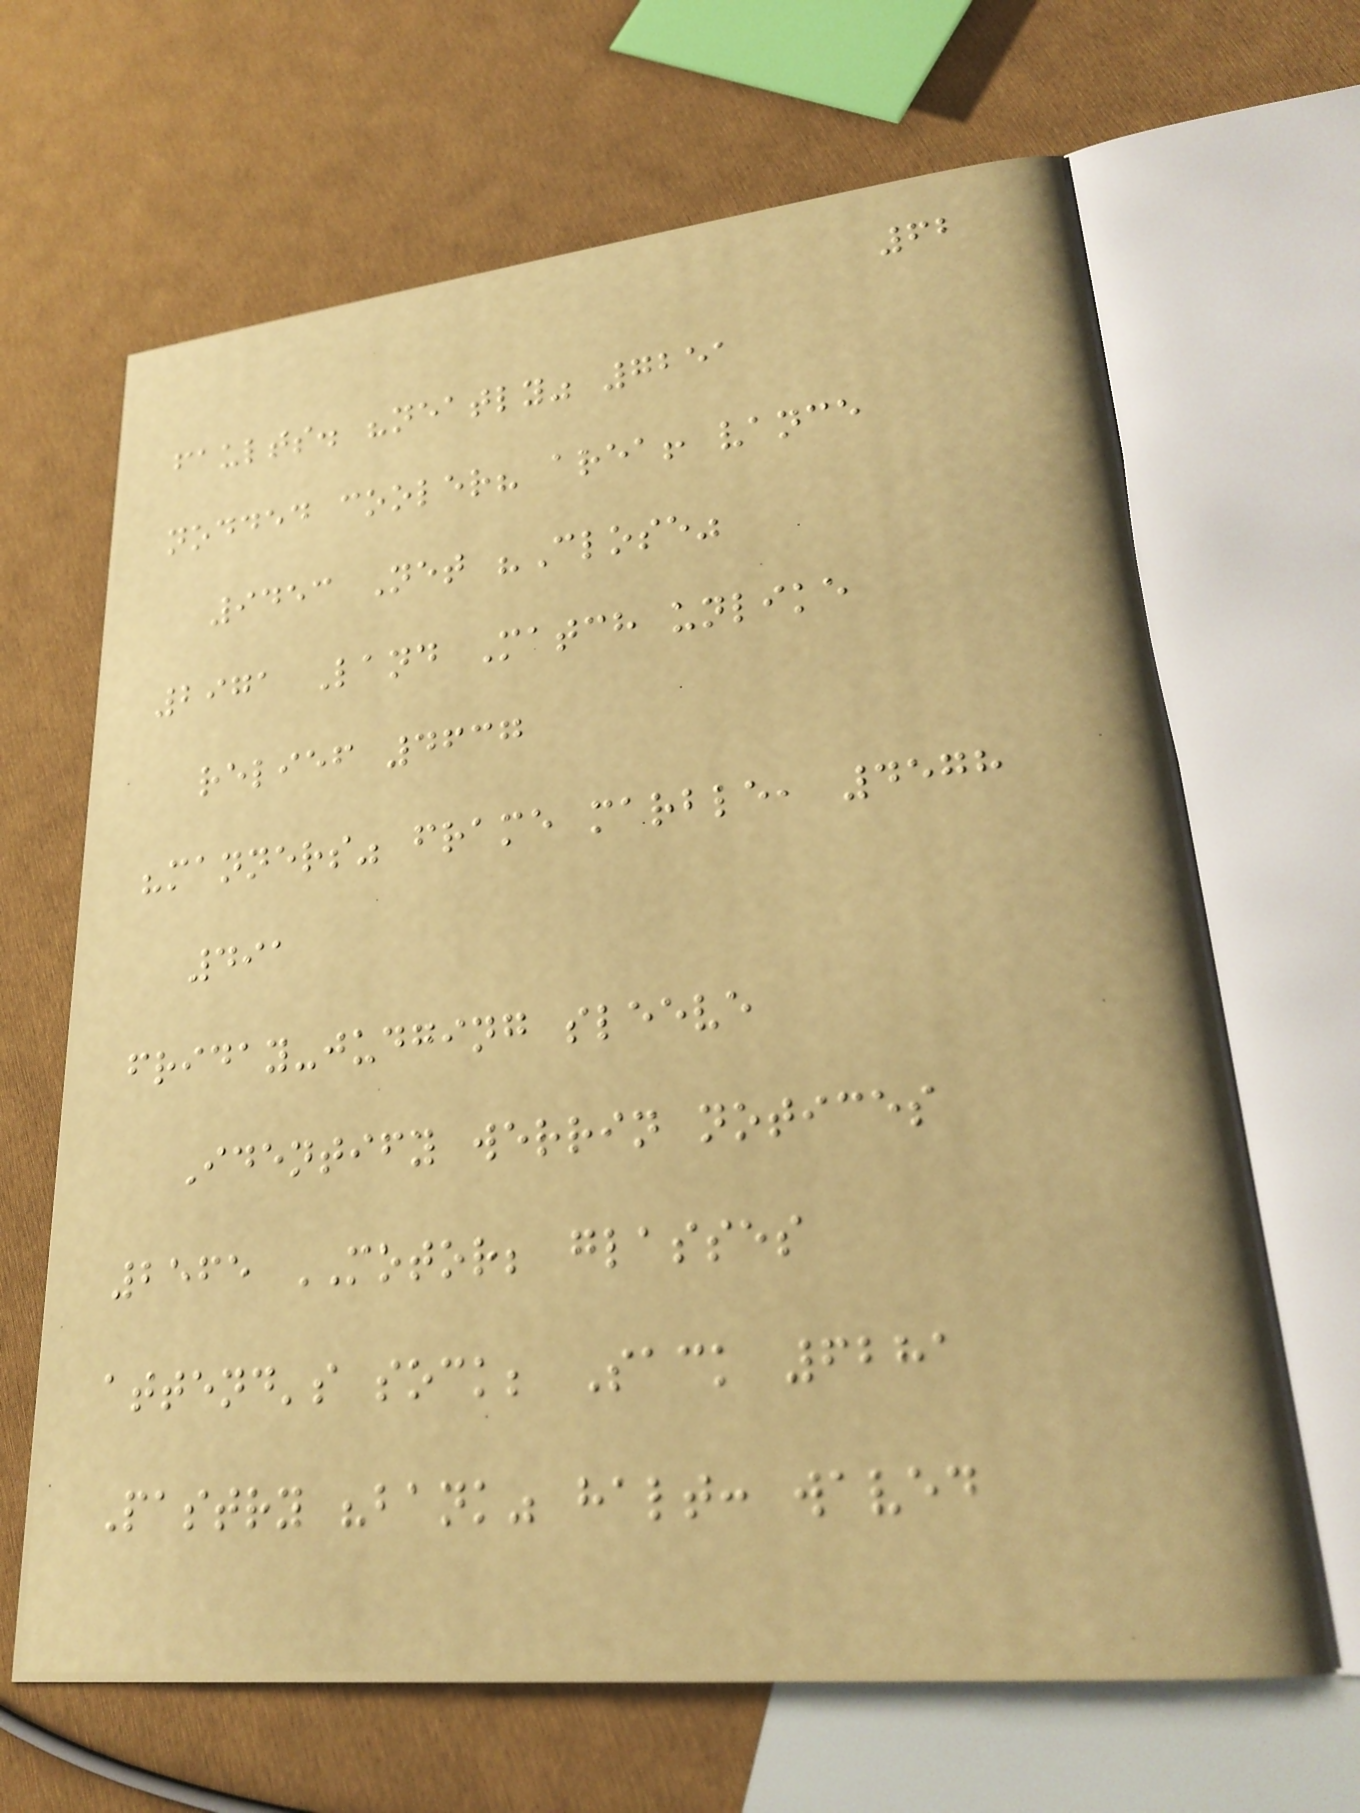62
faults. "neatly" 7251
nodded cooler? area! vance
9453 Net "Close"
2971 Land Match unlike
relief 4637
"manners" frame marble, 4578
491
friday-judging sleeve
Identify werrin notices
2565 MOTOR; glasses
attend's sock; Sack 6281
Pastry "bank" halt: waved
